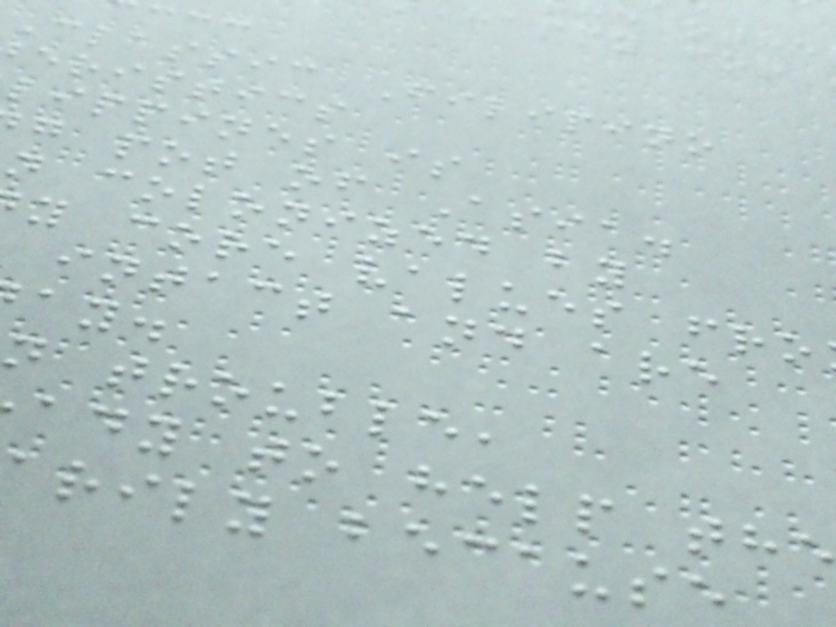Classic Filipino
eristics
lippines is
g pot of Asia.
n colonized by
y core values fro
intact and are
n trouble,
ady to help th
rily because
